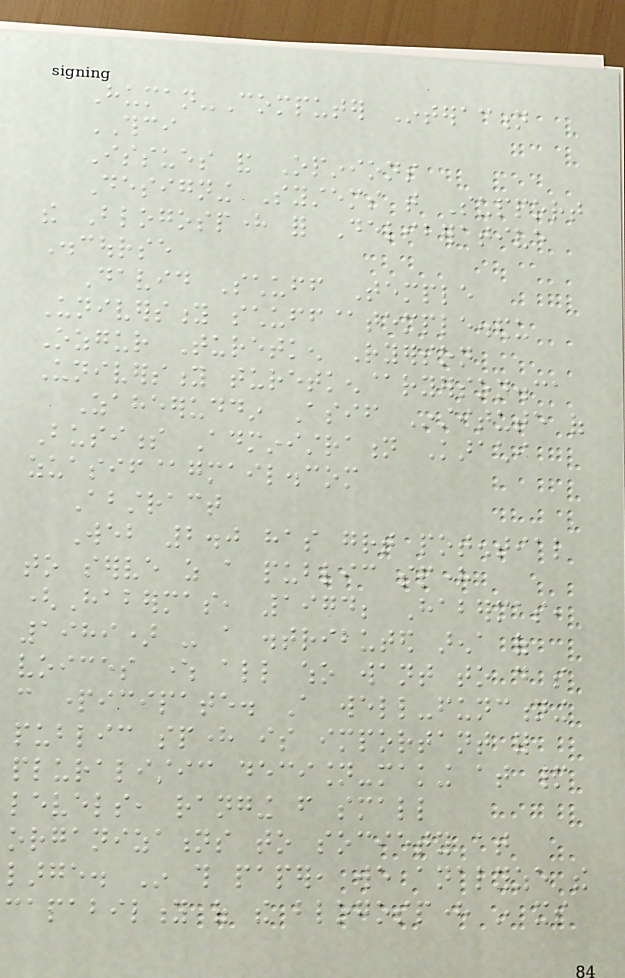Human-Computer Interaction
THCI
Issues and Opinions
Designing Systems that Support
the Blogosphere for Deliberative
Discourse
David Schuff Temple
University schuff@temple.edu
Ozgur Turetken Ryerson
University turetken@ryerson.ca
Zaheeruddin Asif Institute of
Business Administration Karachi
zuasif@gmail.com
Abstract
Web 2.0 has great potential
to serve as a public sphere
(Habermas, 1974; Habermas,
1989) - a distributed arena of
voices where all who want to do so
can participate. A well-functioning
public sphere is important for
pluralistic decision-making at many
levels, ranging from small
organizations to society at
large. In this paper, we analyze the
capability of the blogosphere in its
